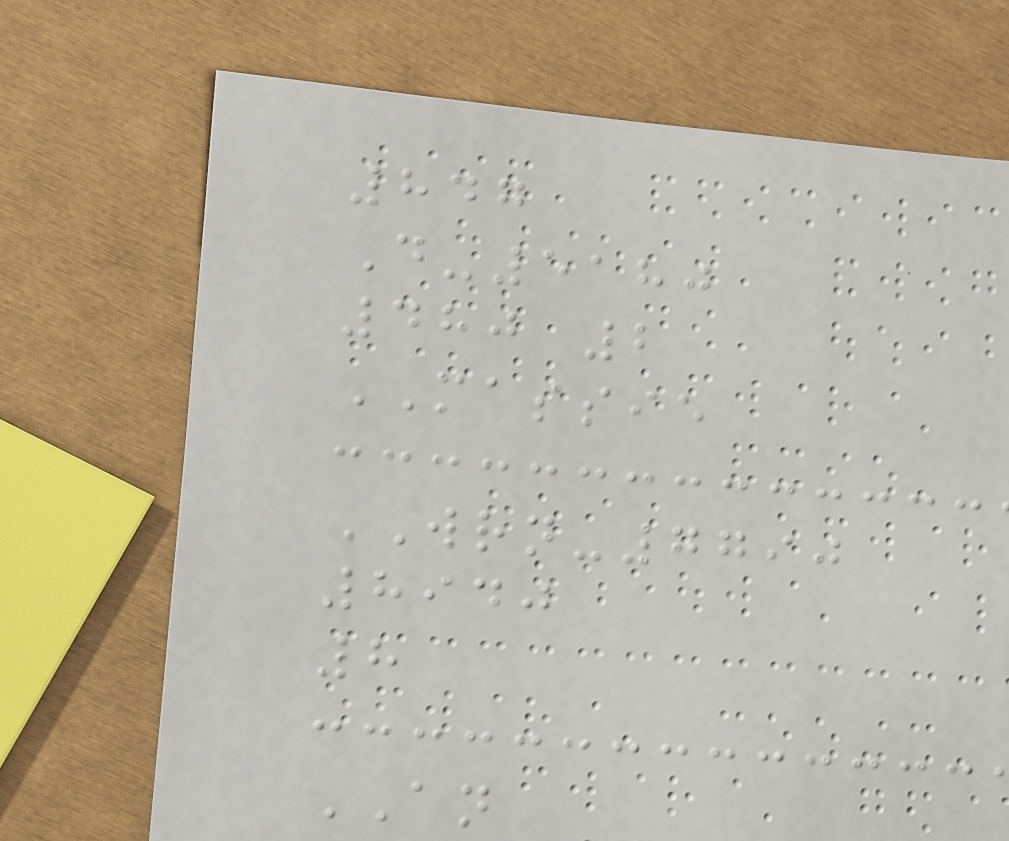847
D-5180
480 2
MASSIE
WRN-7790
8940
8
AN
